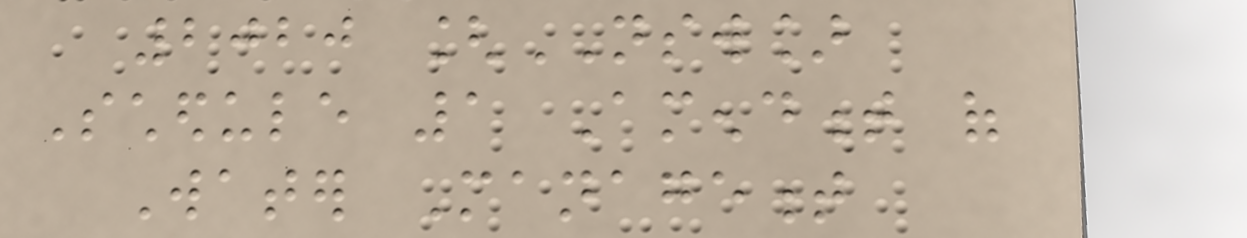2020 [NSW]
Schedule 1 Amendment of
Water Management
